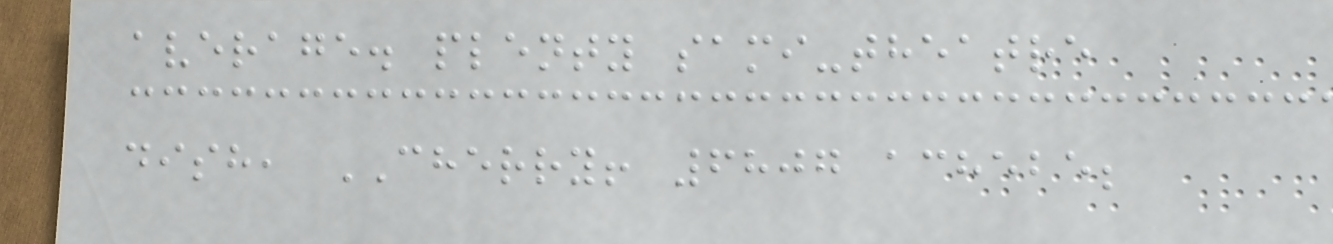average. plenty sami-theatre
dish, CHERRY! 6807 achebe;
